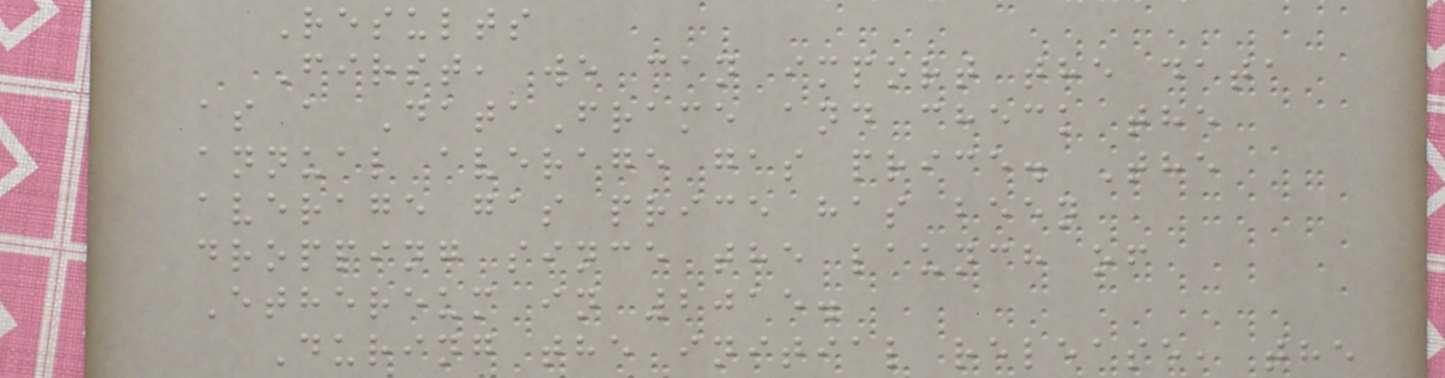Results
First, we can import the data
as a DataFrame and check the
annual average gas price. The
average gas price has been
dropping since the launch of
Ethereum in 2015.
During the initial release, the
